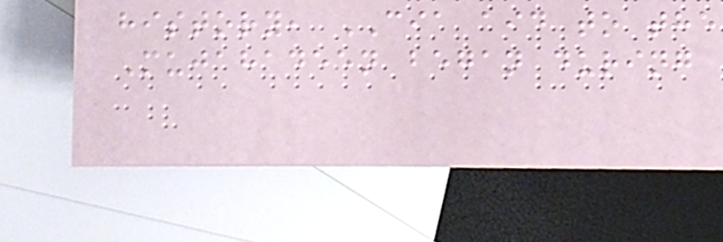history, CIA aid to the
Mujahadeen began during
